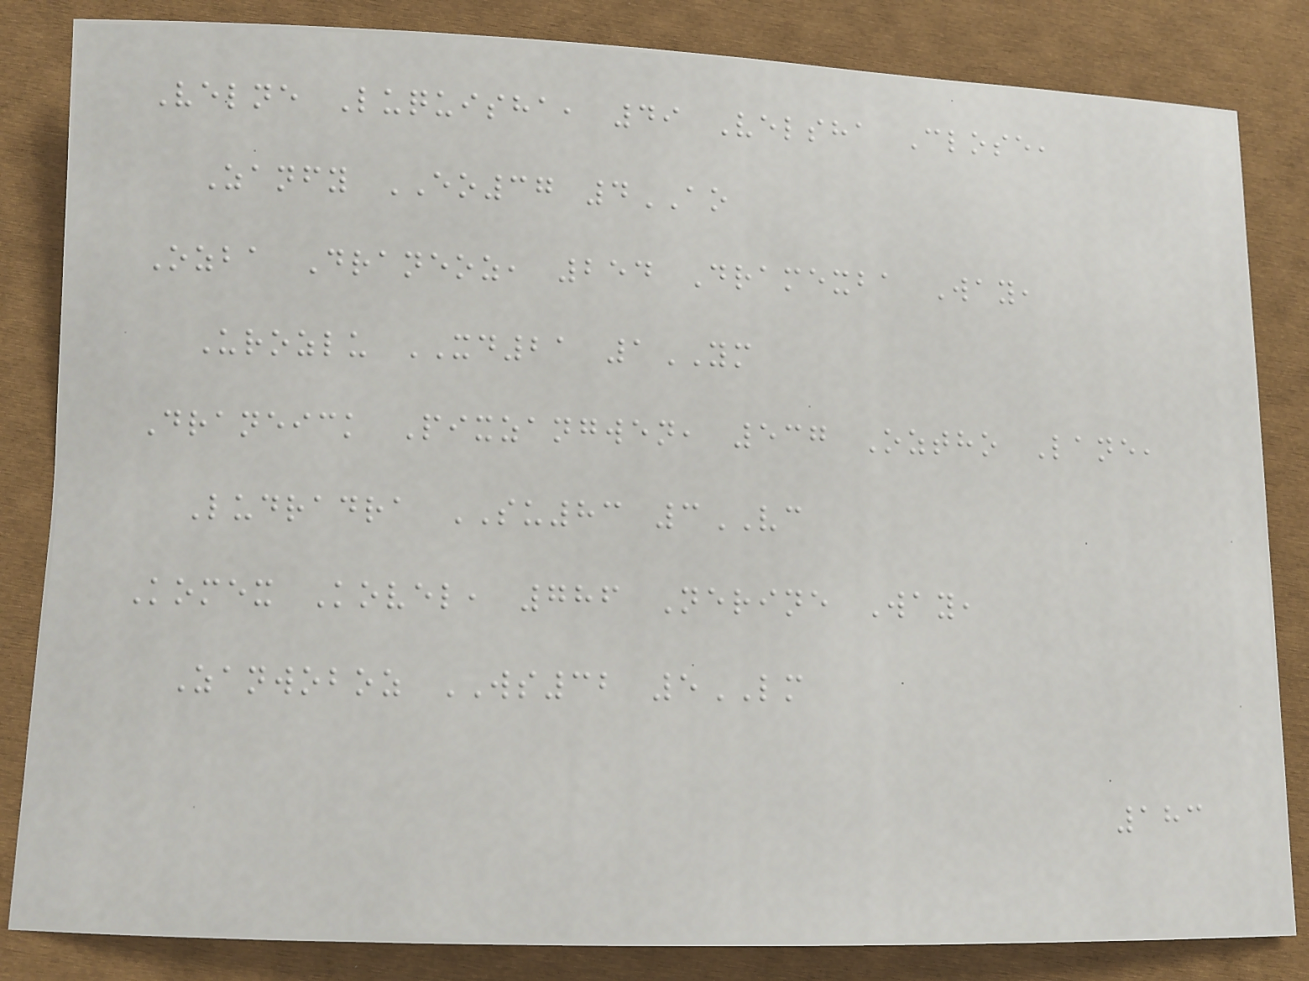Velne Luquisha, 49 Velsha Close,
Zanfy EO37 4AO
Ozba Draneoz, 254 Dramexba Way,
Urozlu XD21 1YM
Draneick Pixzangwen, 537 Oztho Lane,
Ludradra SU83 3VC
Komex Kovel, 786 Nerine Way,
Zanwoboz WS32 5LM
183
